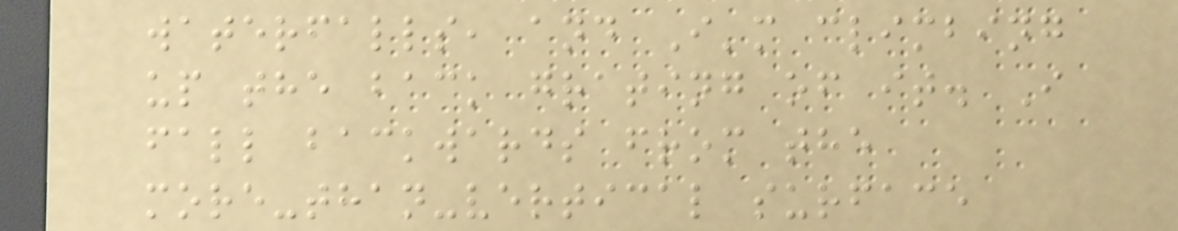waterfalls, and I'm climbing
up the back grating of it. I
fall backwards from the
more-than-vertical surface
